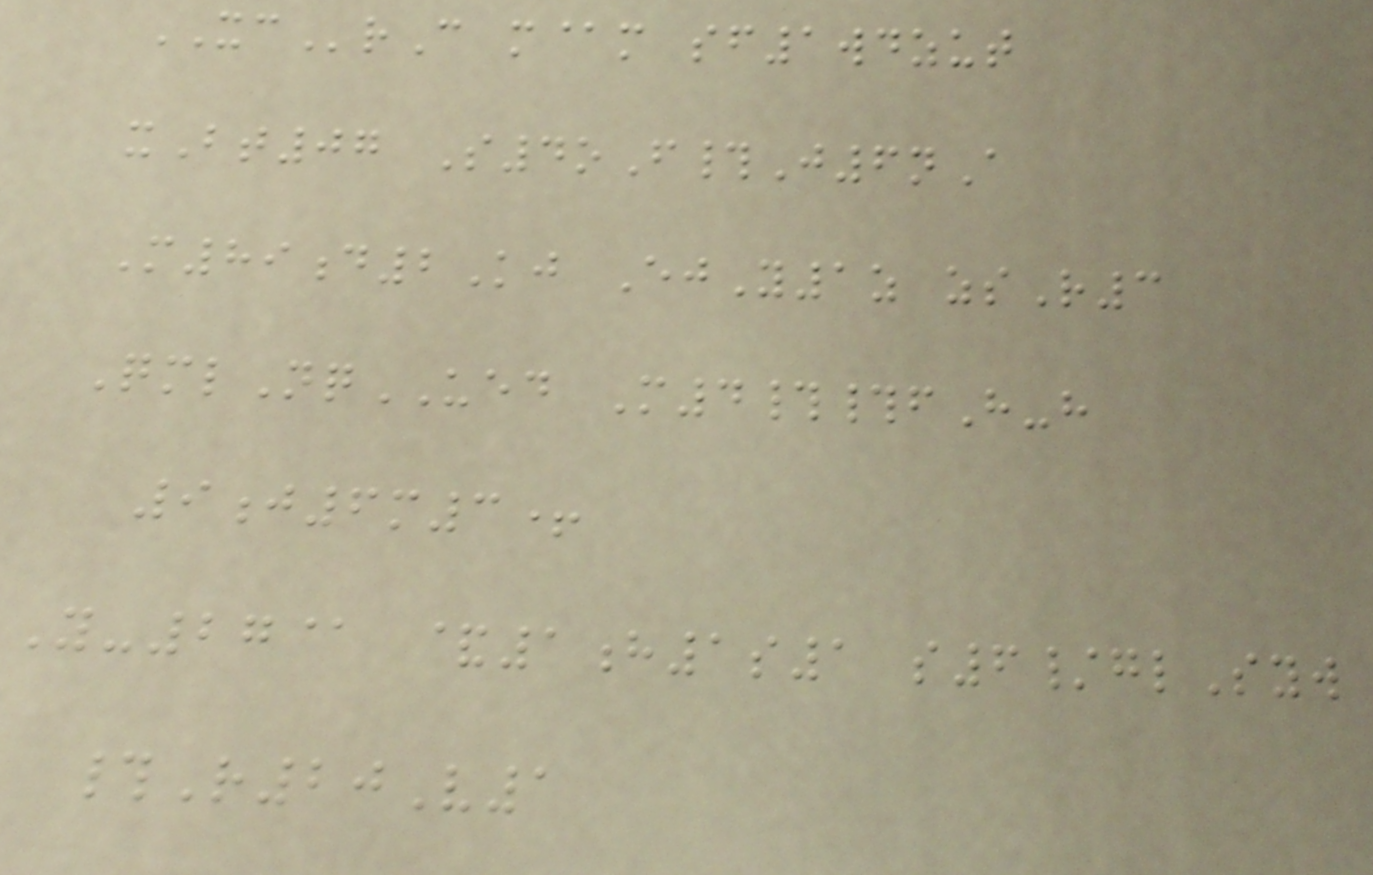XCrC m@m sf1wdzut
xBt07 S4oF#J6nA
M89d2Kj EjY1z zsR3
QmlNqUED M4##fH-h
9j6m3+
Y-27@ &1h1s1 s6/glSyw
#R20V1
